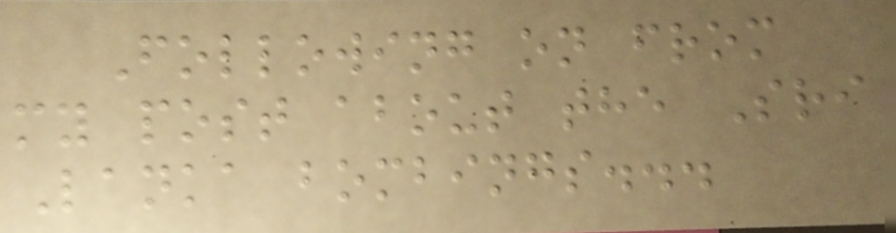Following on from
my post about the Sri
Lanka bombings...
